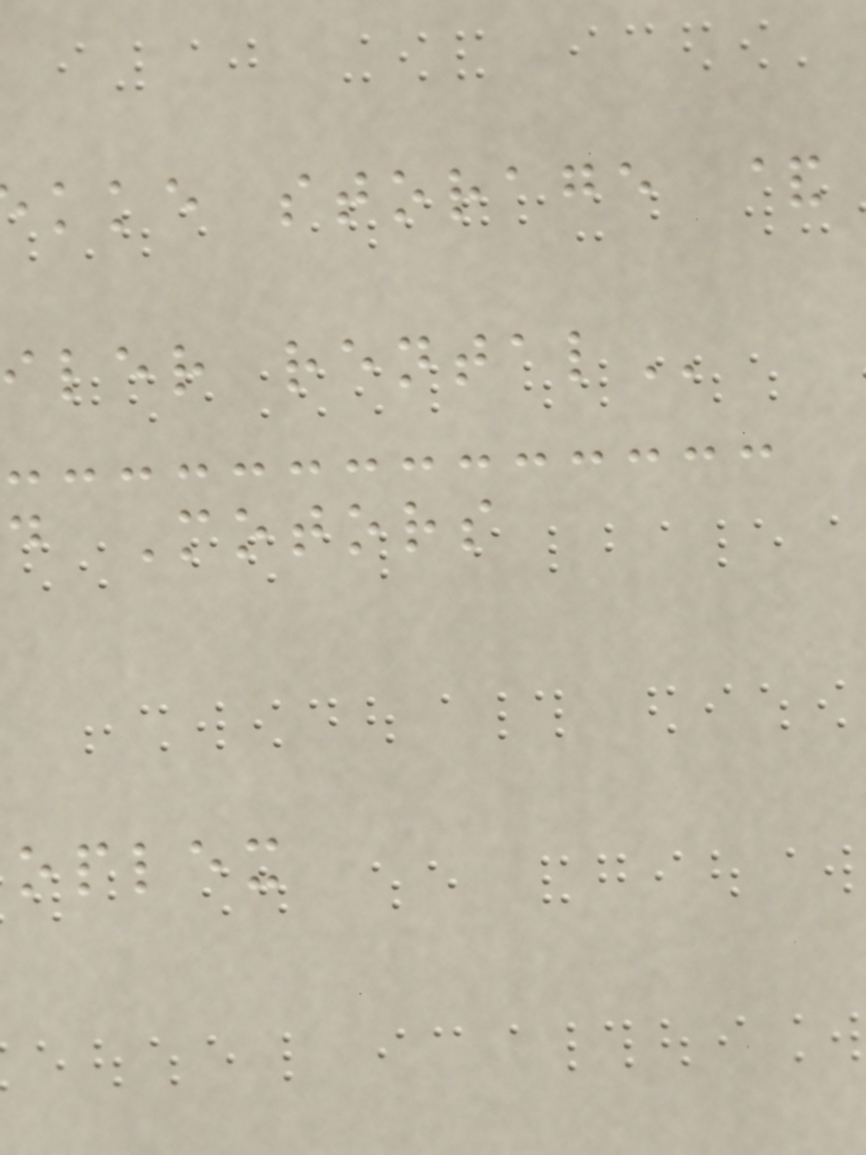kke storage &
iler
d Motors
oplex
